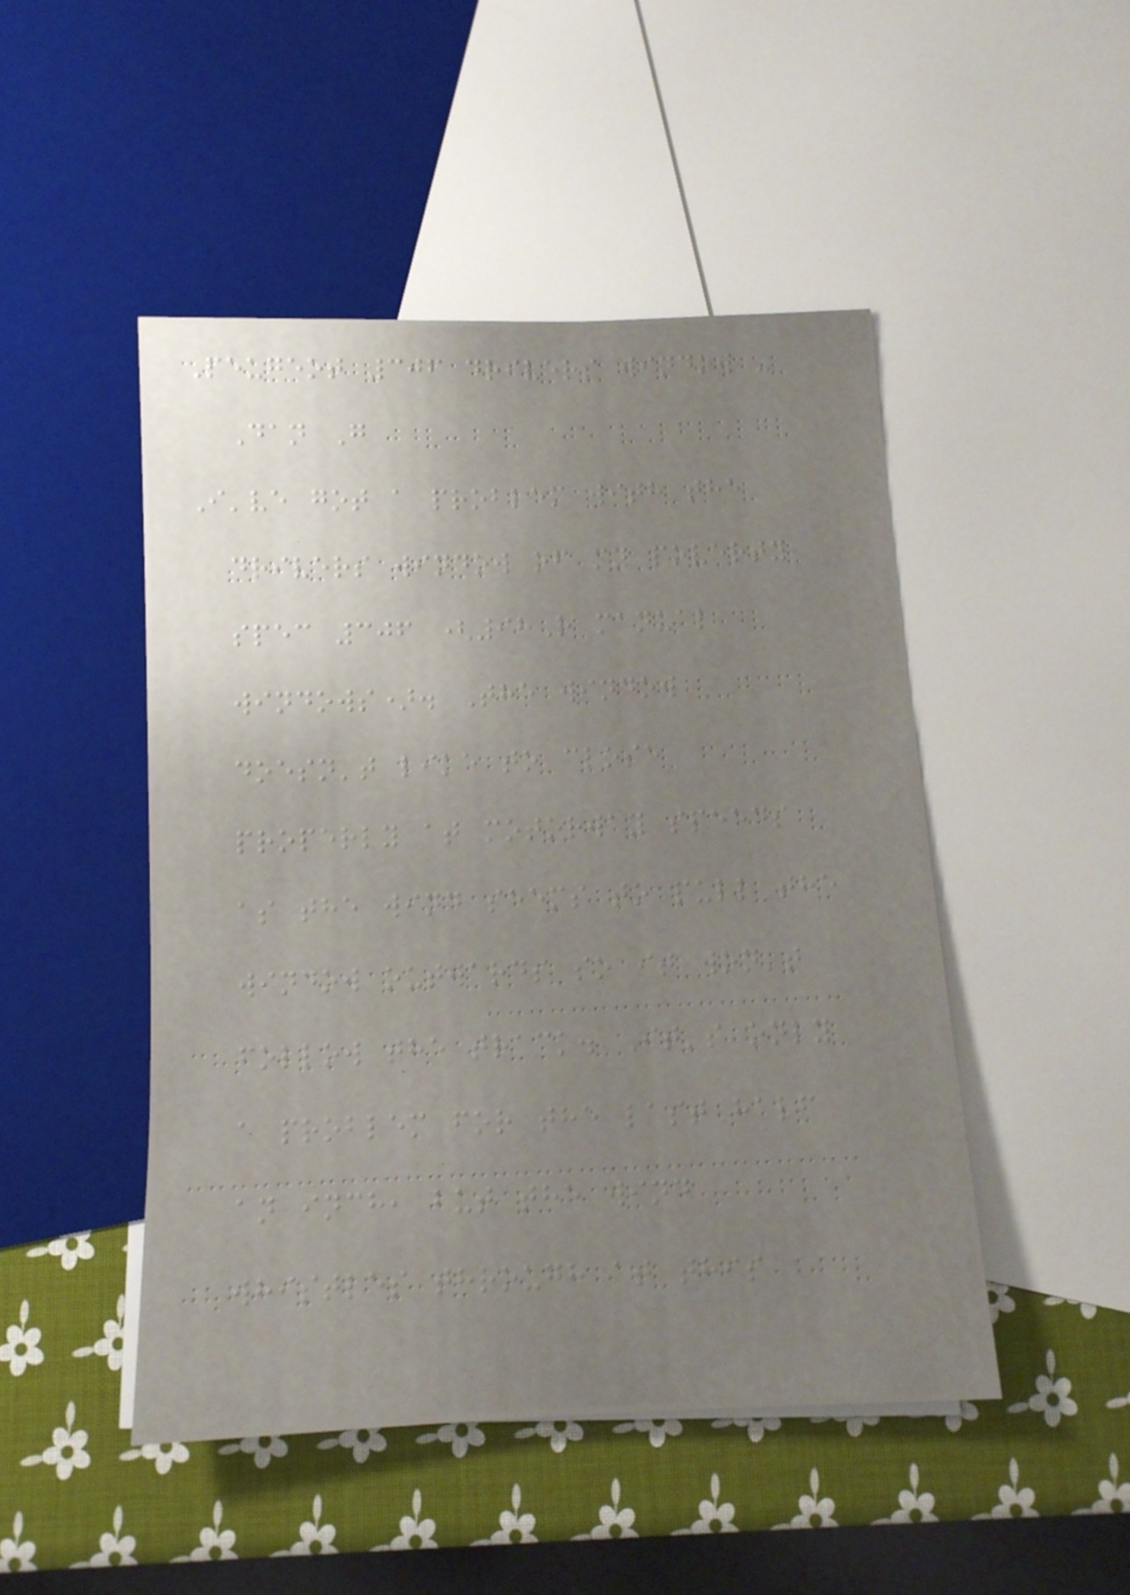Peugeot 306 drivers window -
Dan G
I've got a problem with the
drivers window of my poverty
spec 306 (98R manual
windows). The window
doesn't like to close
properly at motorway speeds
as the wind seems to pull the
window outwards so it won't
follow the track. It's only
a problem for the last half
an inch, but the wind
whistles through at this
